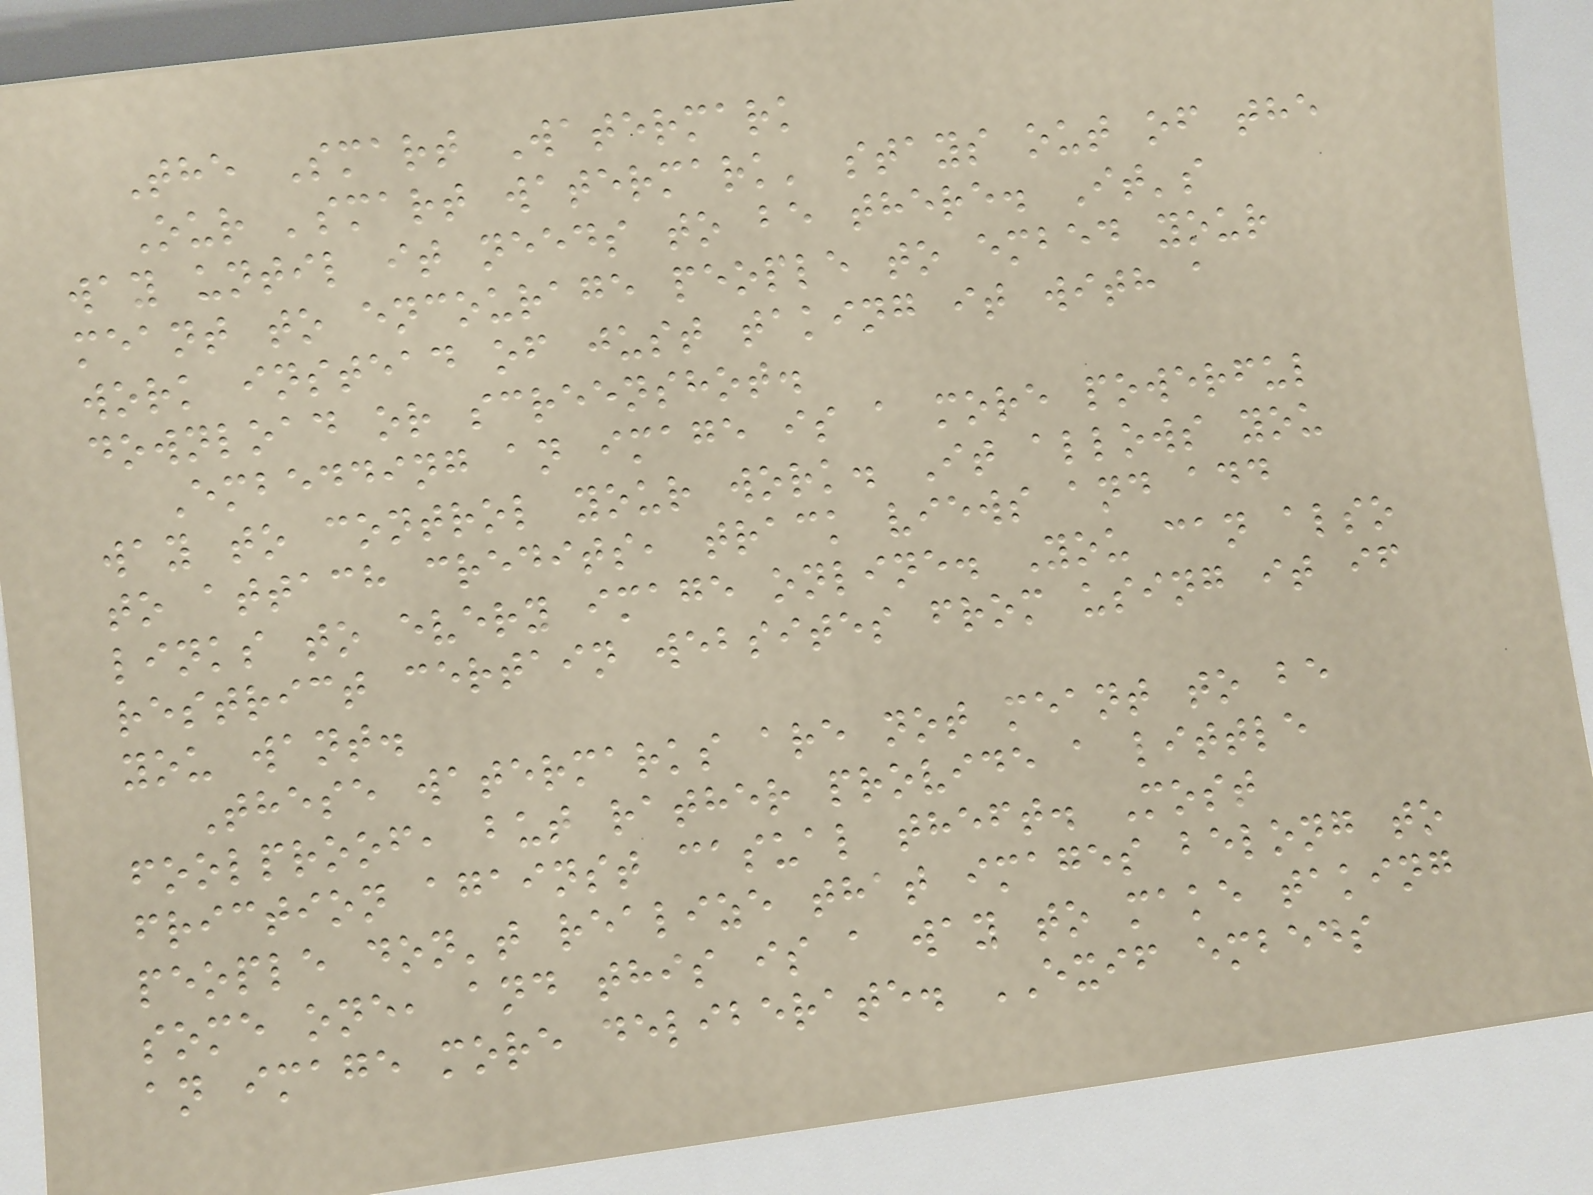The Smart Watermark
Our 'smart watermark' stays out of the
way until it needs to be there. It's
meant to encourage people to embed your
work instead of just taking it with a
download or screenshot.
Embedding an image is a more powerful
way to control your work. It allows you
to attach credits, track views and add
links to every image online. You can also
restrict certain websites from using it if
you want.
These watermarks are not meant to be
foolproof, but rather provide a little
friction against casual theft. Most
people don't realize that images belong to
some one, and this is a way to make taking
an image more deliberate. EXIF embeds
